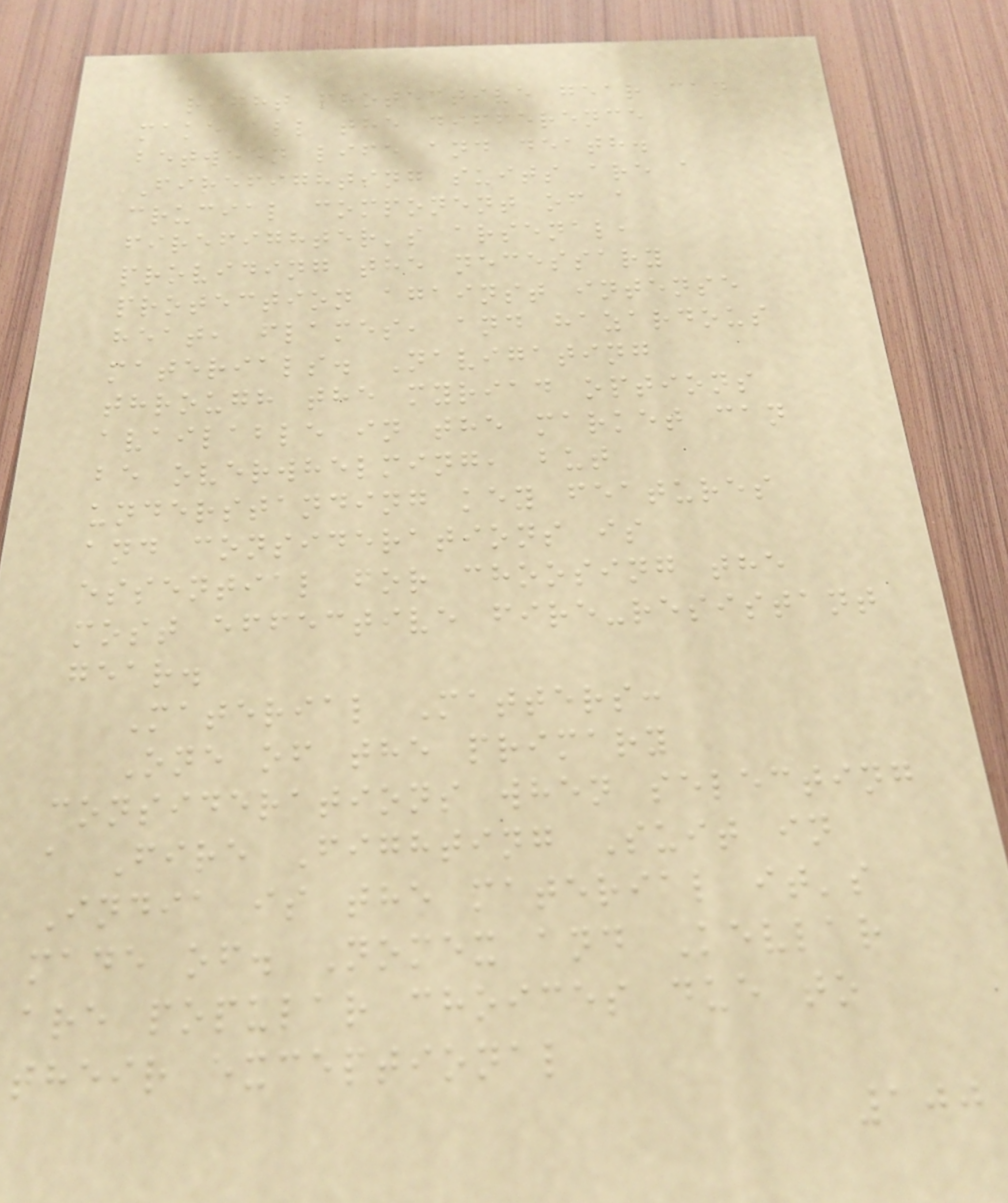right protective gear can
make all the difference
between life and death.
Firefighting suits are a
crucial component of a
firefighter's arsenal,
providing the necessary
protection against intense
heat, flames, and hazardous
materials. Navigating
through the myriad options
available in the market can
be overwhelming, but
understanding key features
and considerations is
essential for choosing the
most effective fire-resistant
gear.
Material Matters:
One of the primary
considerations when selecting
a Fire Fighting Suit in
India is the material it's
made of. Nomex and Kevlar
are popular choices due to
their exceptional
100
